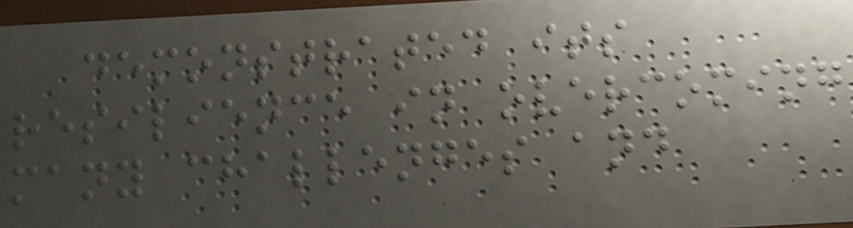demonstrated its
resilience in overcoming
many challenges and
